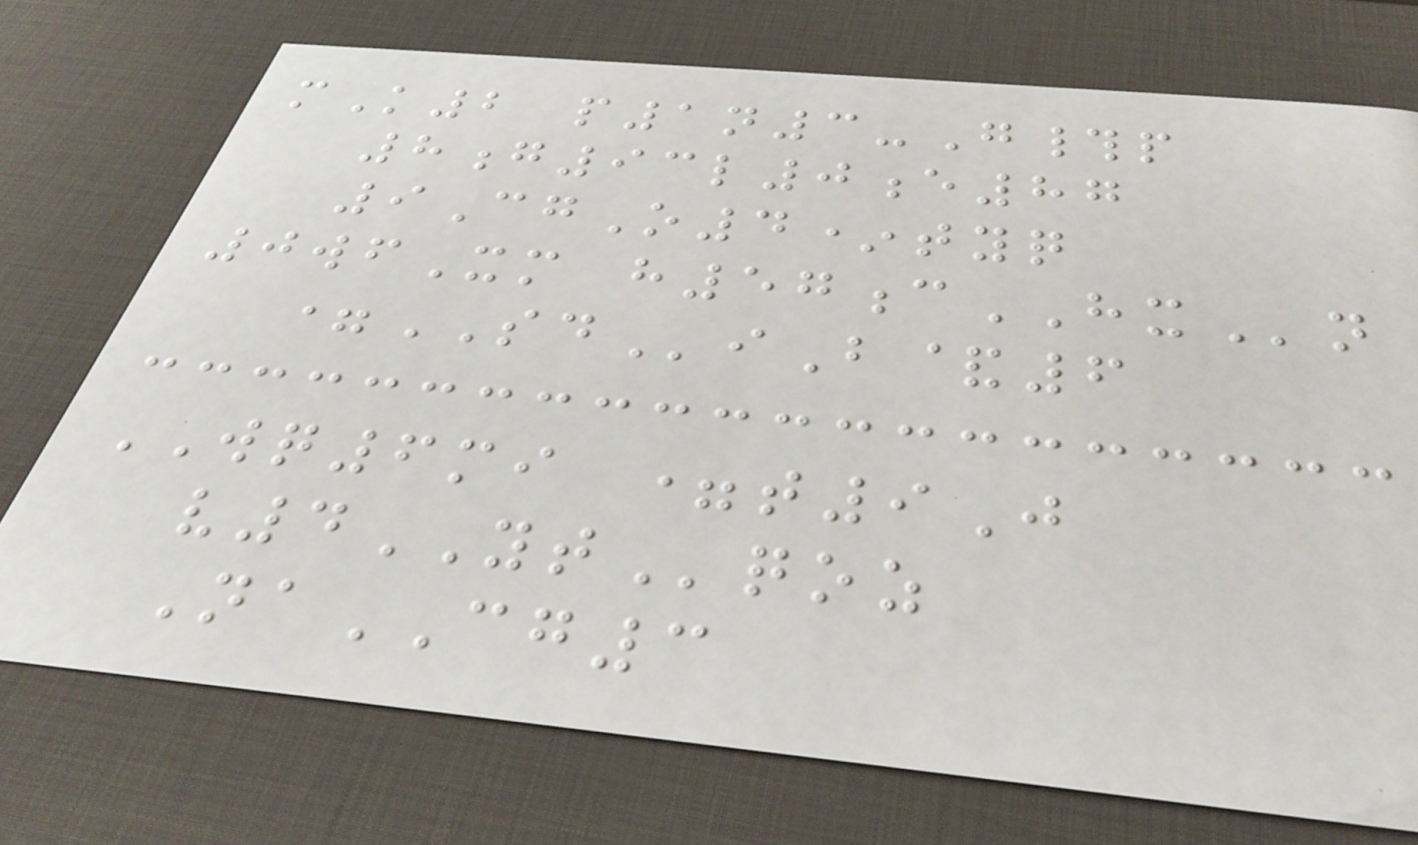mK2 p1n3-G#p
8g93l0e87
9CgO4*tyq
0wfXm h57cHXn
=SDiB&6
WQ6mi =t9J
v4YTqoz
NaCG3
